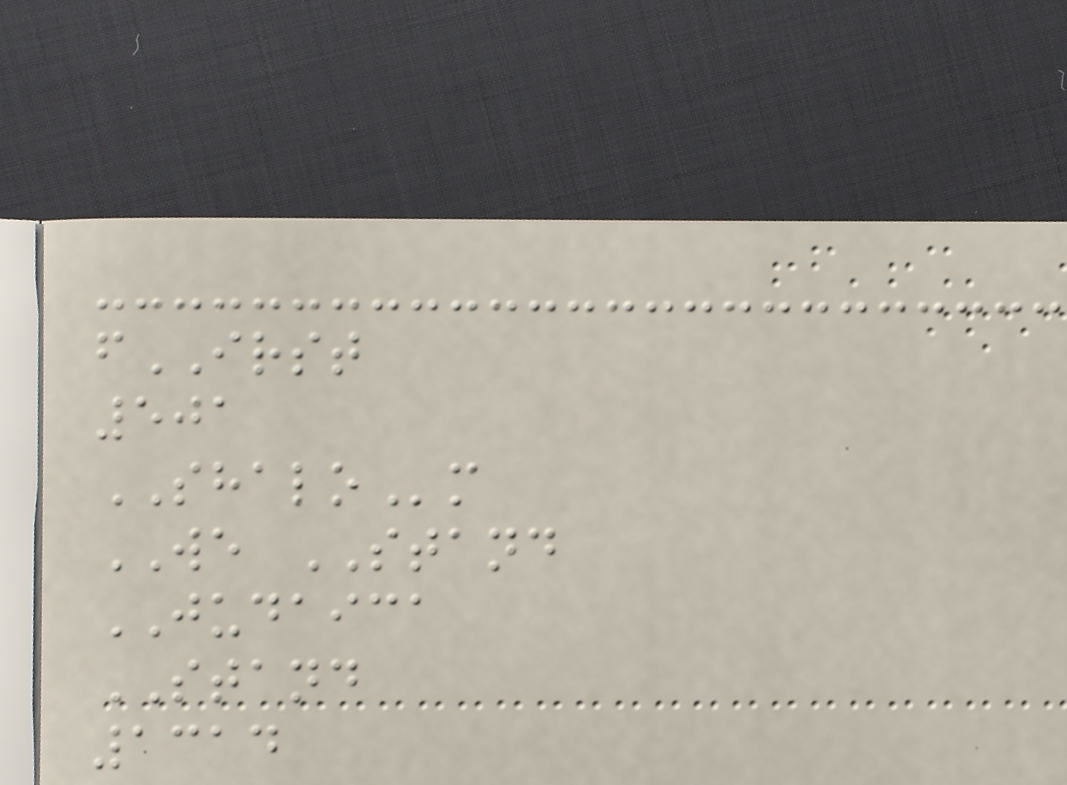fIRST
501
SHALOm
WE STAND
JUDAICA
STAND
1314
